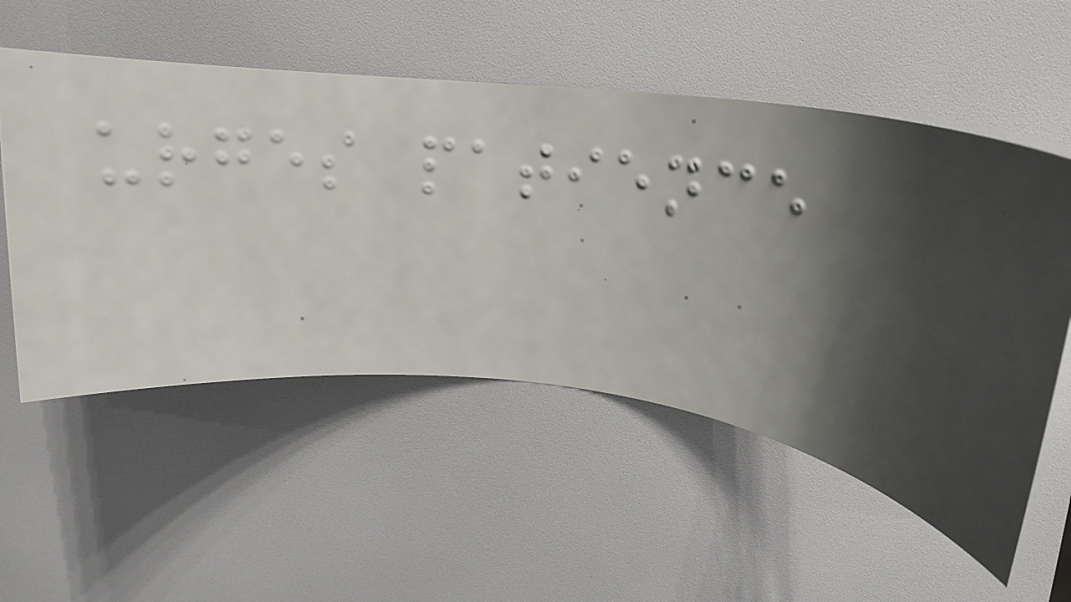urges patience
